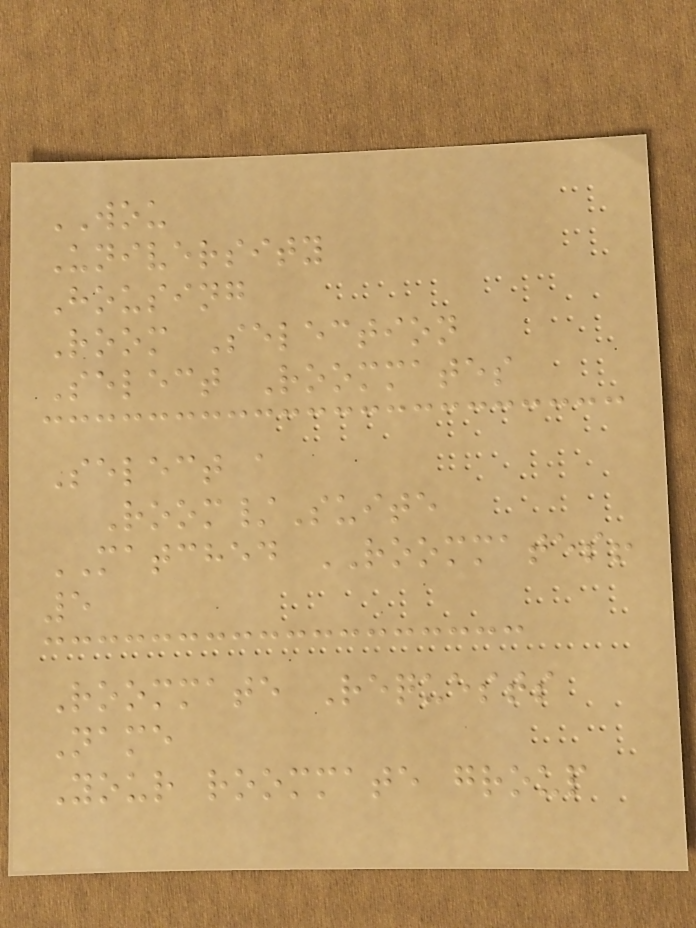WOU
University
Housing
Room Selection
Select Roommates
Select a
Room/Suite
MATCHED ROOMMATES!
5
Roommate Requests
Name
Your roommate group
